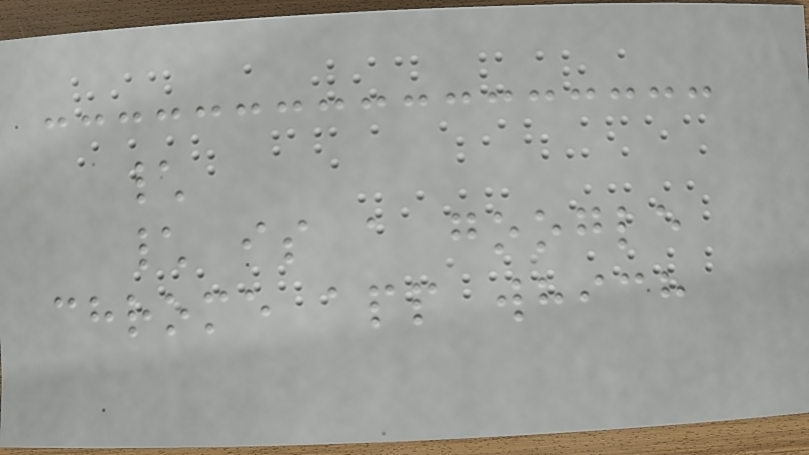\
\ is a google
chrome app which
